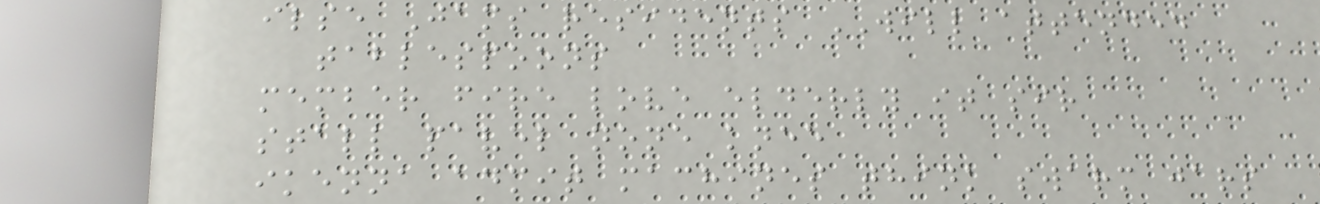ilse Jams residents WILL attended
tablespoons
member fire love elderly it sir
stall pavel none knee
ikenna admit machines think swarm jars
